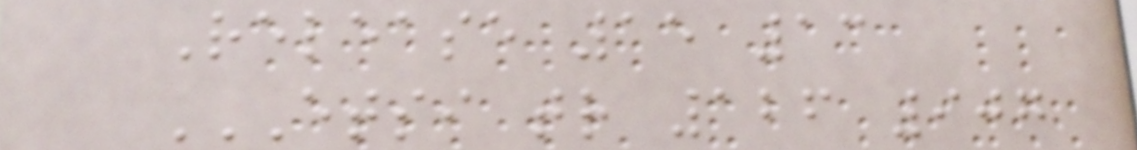Release 15 13
ETSI TR 126 907
